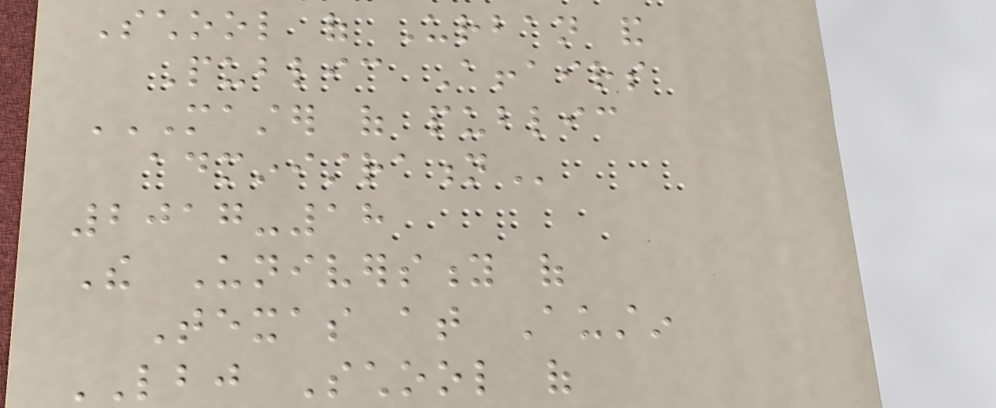School of Urban and
Public Affairs
MASTER OF PUBLIC
ADMINISTRATION
2017-18
The University of
Texas at Austin
LBJ School of
